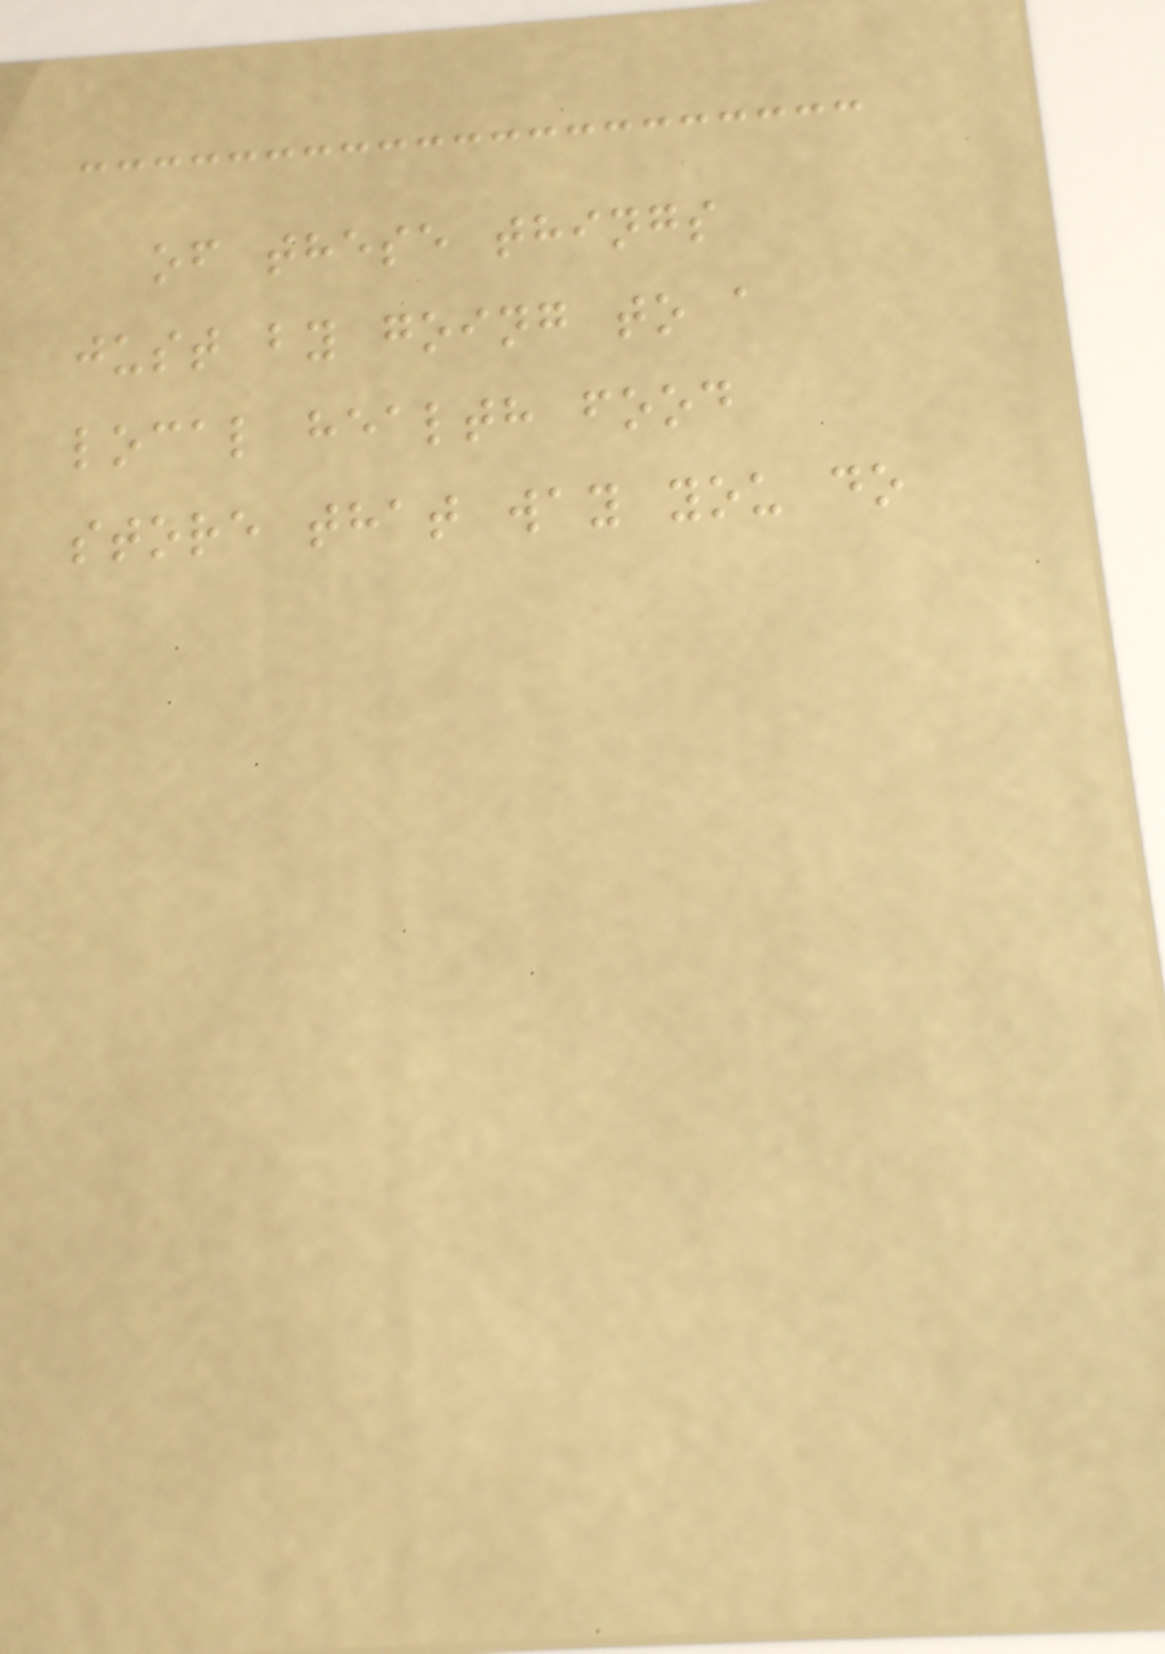of these things
just by going to a
local health food
store that way you do
